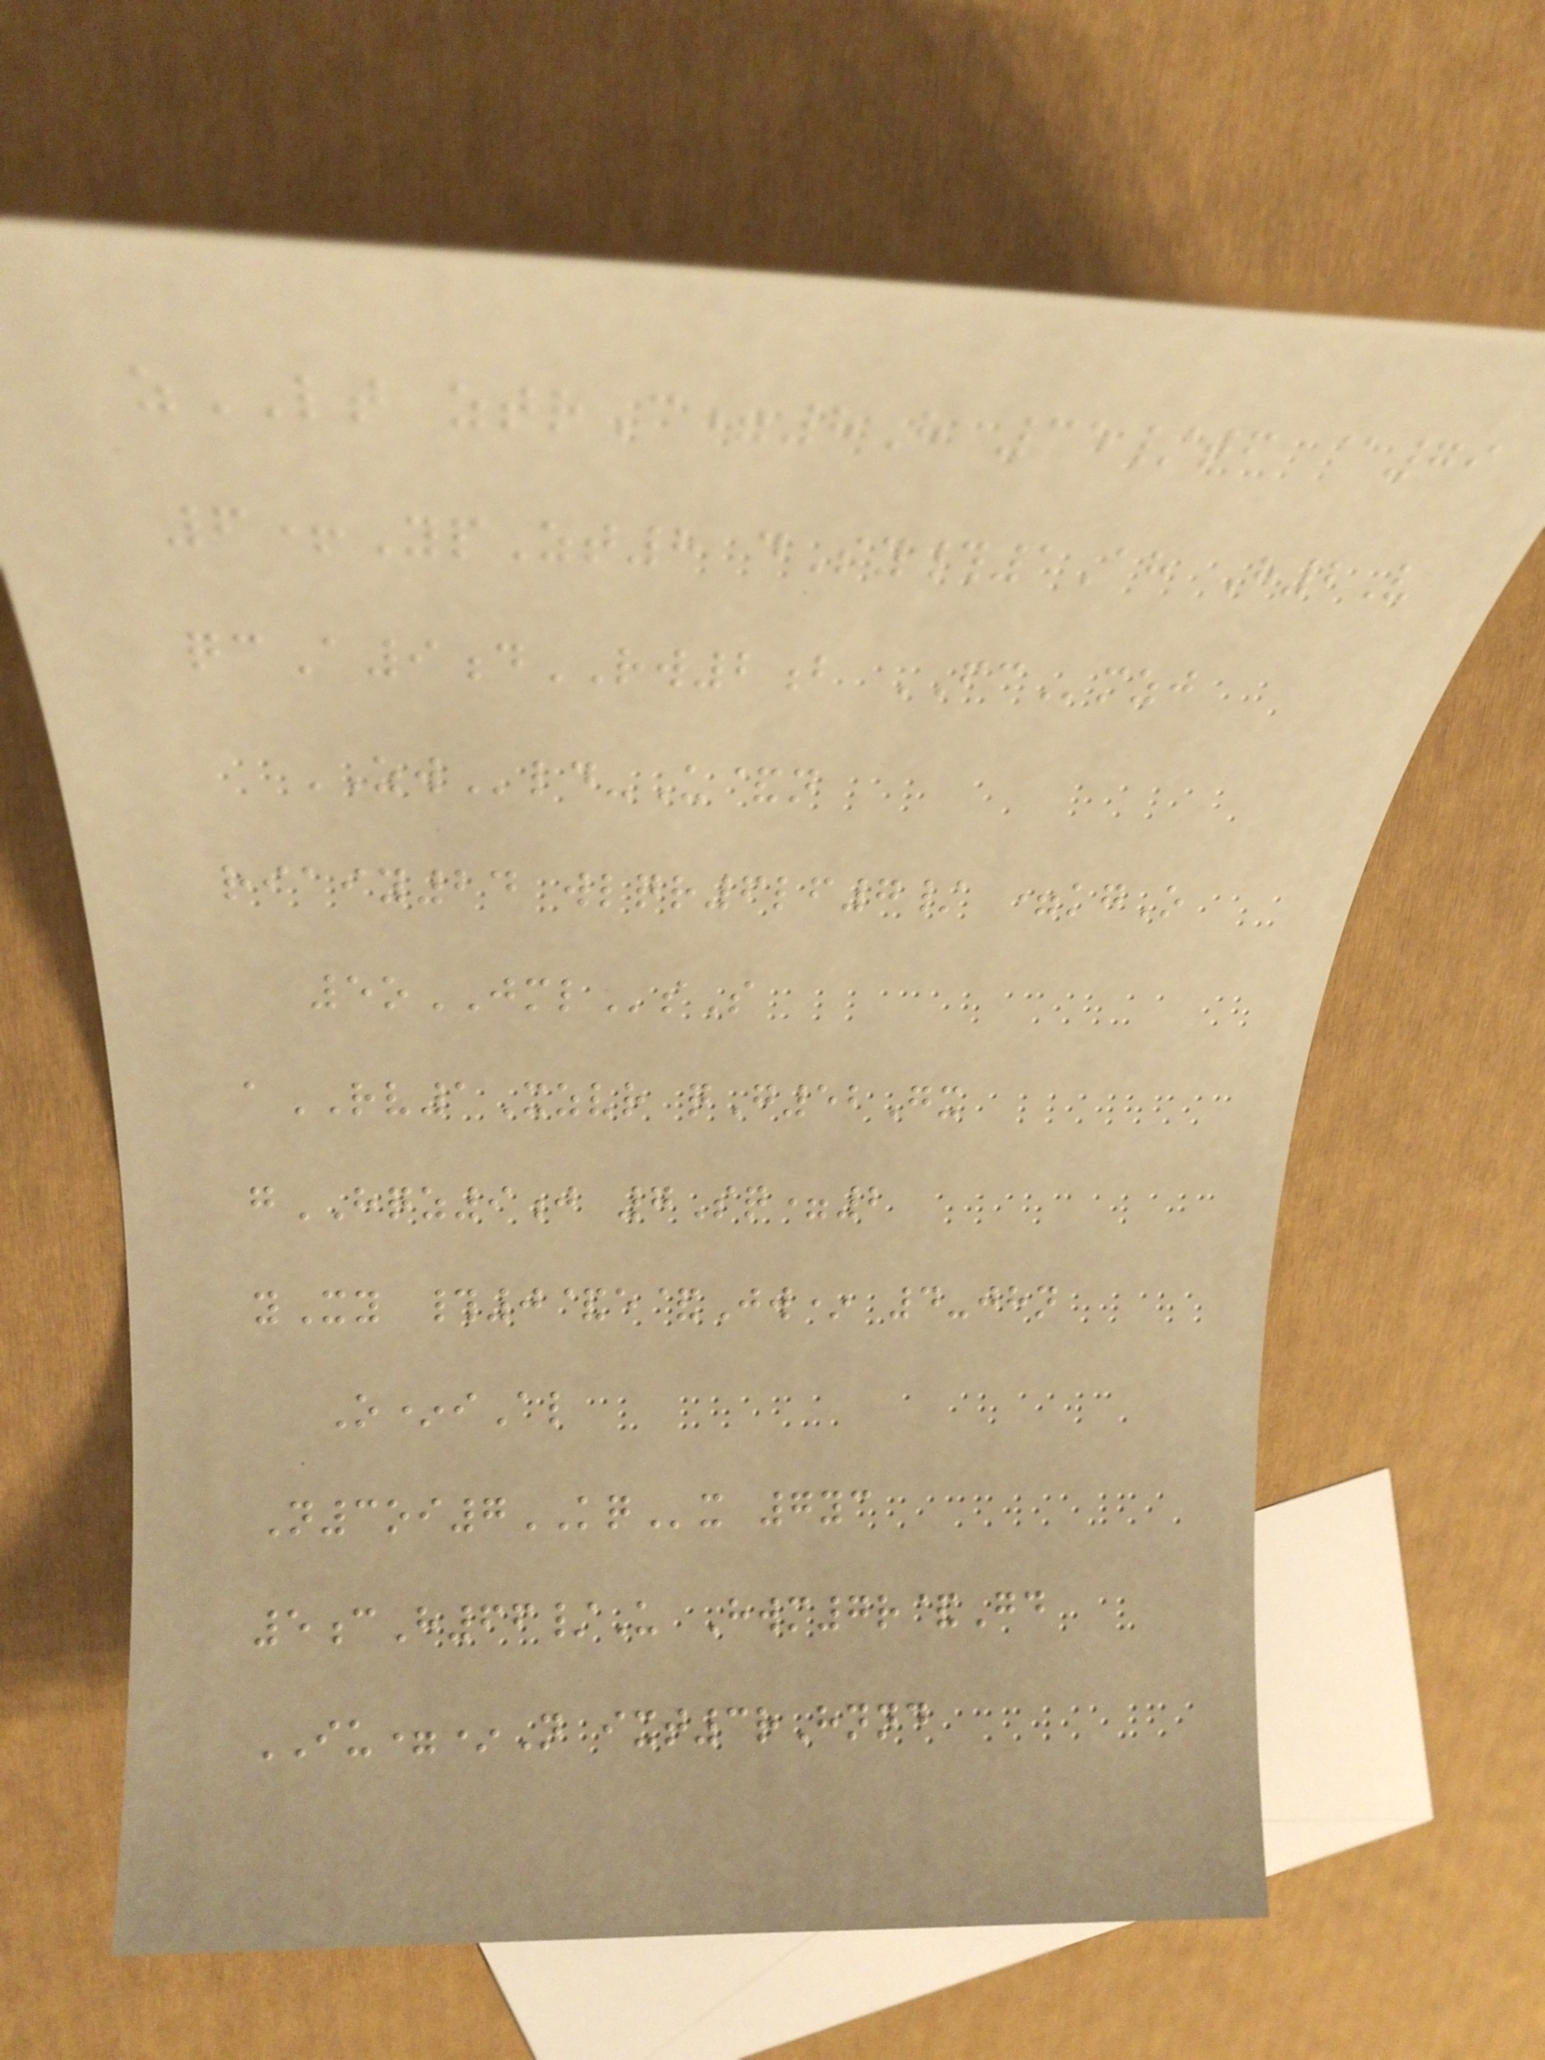zLT ztrC=8H 35/tf @79
6+YpZt8 dSy#1Ah H2V
qcA9dRW2b FCmzj
ZWld-U&n
riaiy24 wlqr6lf7/ =kgO
5oJMLsS
aRV1Xzvr qG52Gx
gHQZ9j 7Sq=2
yXy #0&e&Jw* 4-jhn
O*iAl
N3oi7KQx 7yc
5cH66/U Hwm7r&Gd
IU=*N ixt3rHnnd
